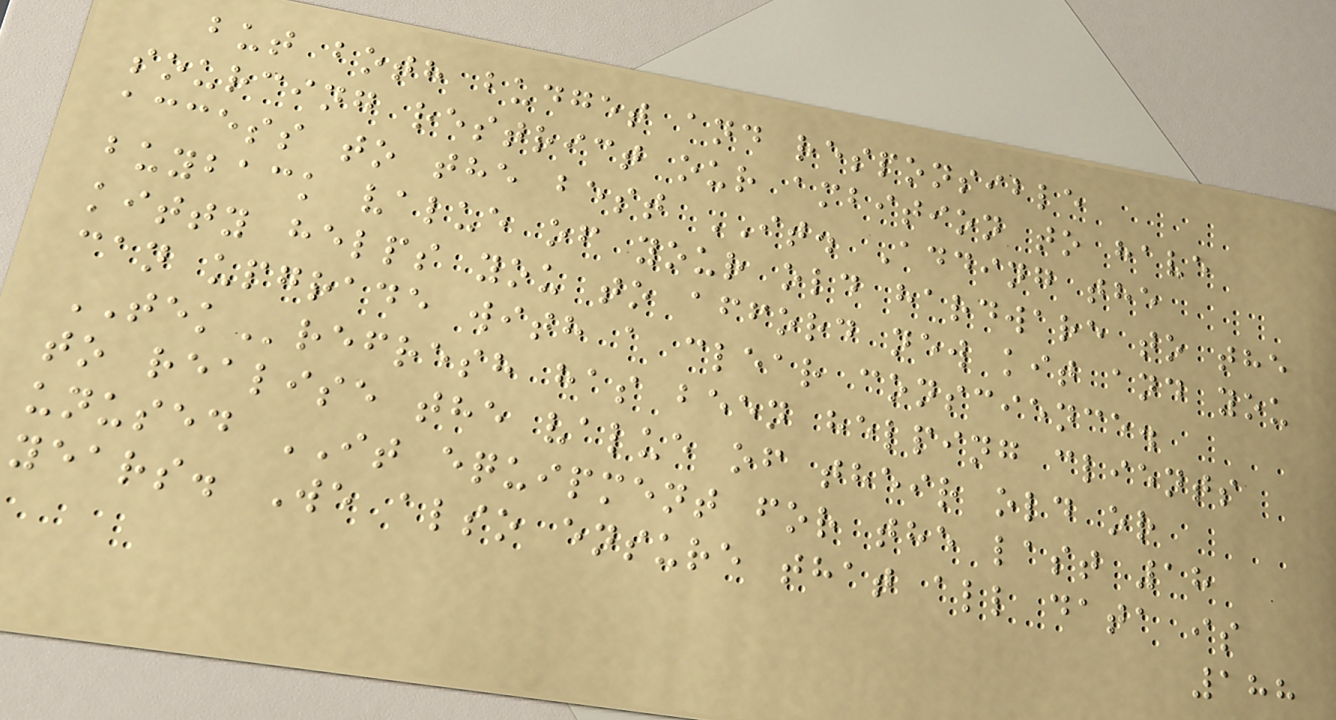but both budget and responsible
sourcing restrict our ambition to have
access to the best IT. Adding the
buyback value of your old hardware to the
kitty helps you to afford new kit and you
can upgrade with a clear conscience.
TEKrefresh has been helping clients
to realise the value of their old or
unused IT equipment for the last 18
years. We also ensure that all data is
188
